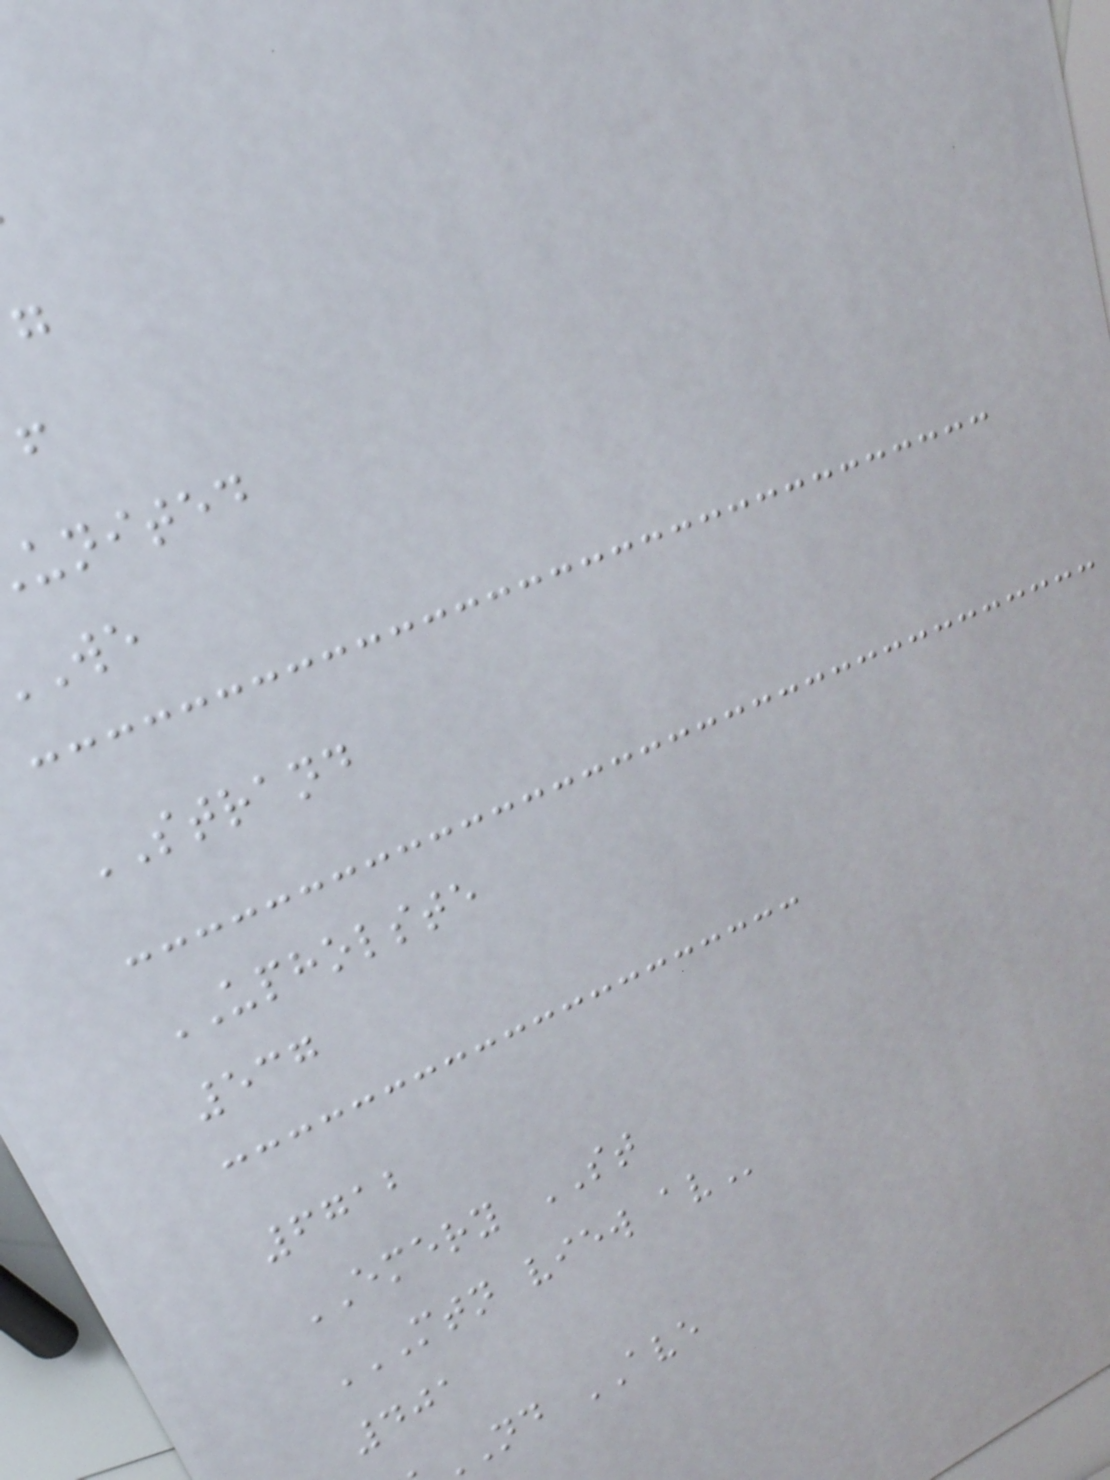united
STRAND
UPHOLSTE
537
6712
EMERY ST
MTN VIEW AV
401
nd AVE
